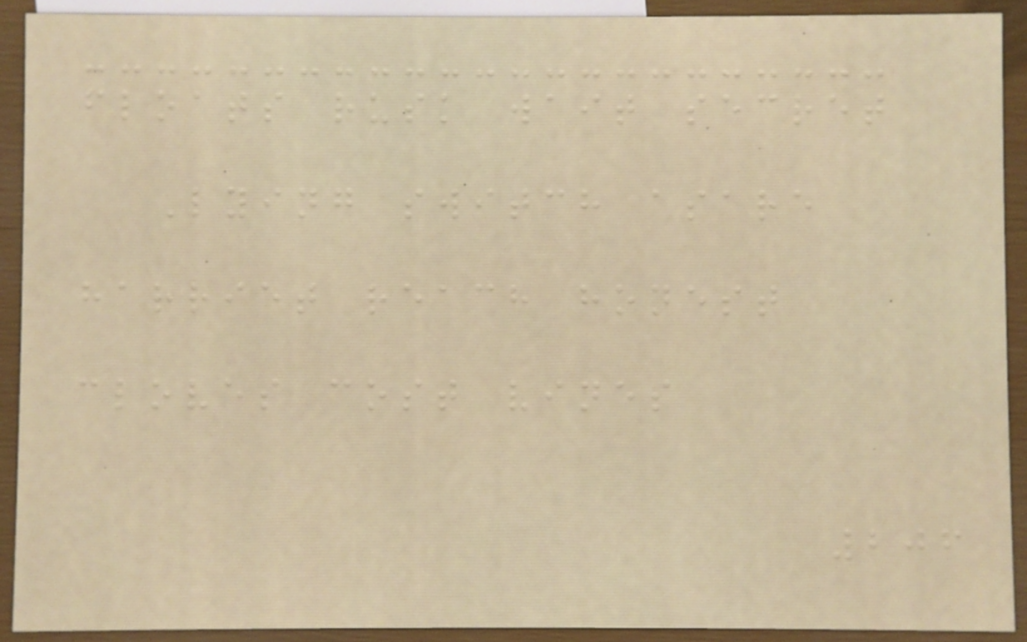floats rusk wait secret
Lying switch asare
harriet reach honest
cloves cost vines
206
